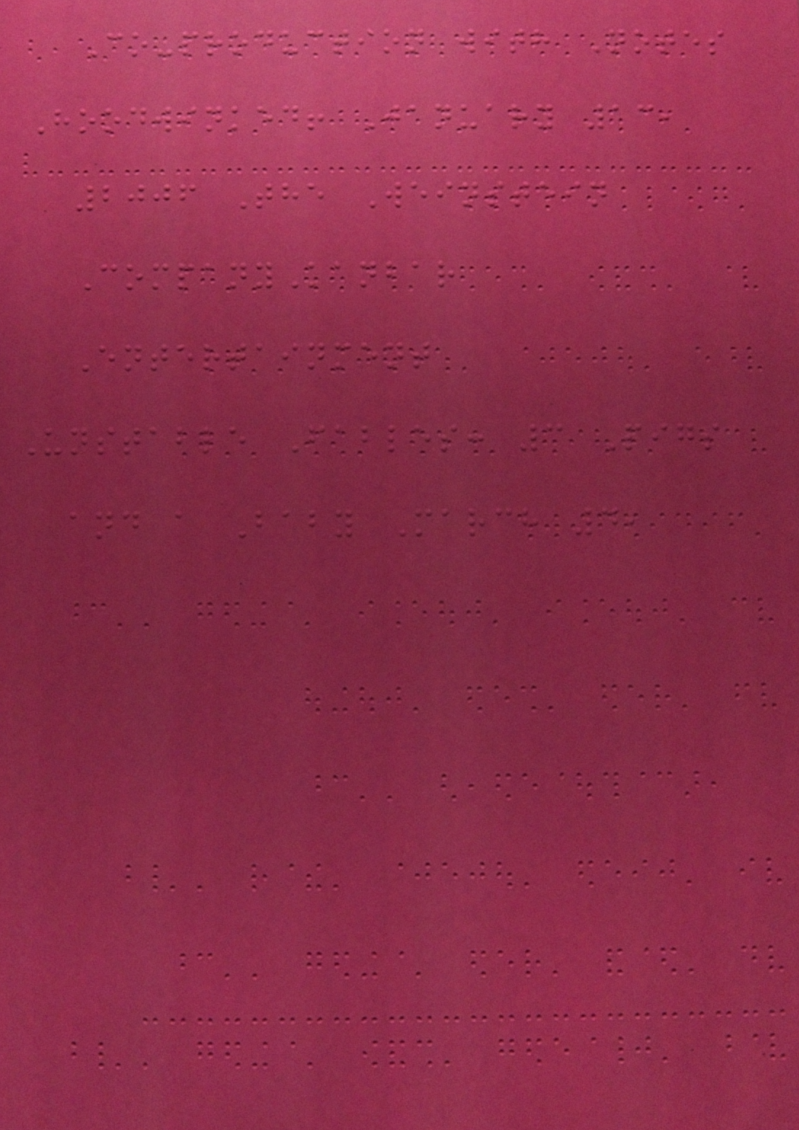Co-production with Notes
Hoodwinked! January 13,
2006 The Weinstein
CompanyKanbar
Entertainment
Unstable Fables: 3 Pigs
and a Baby March 4,
